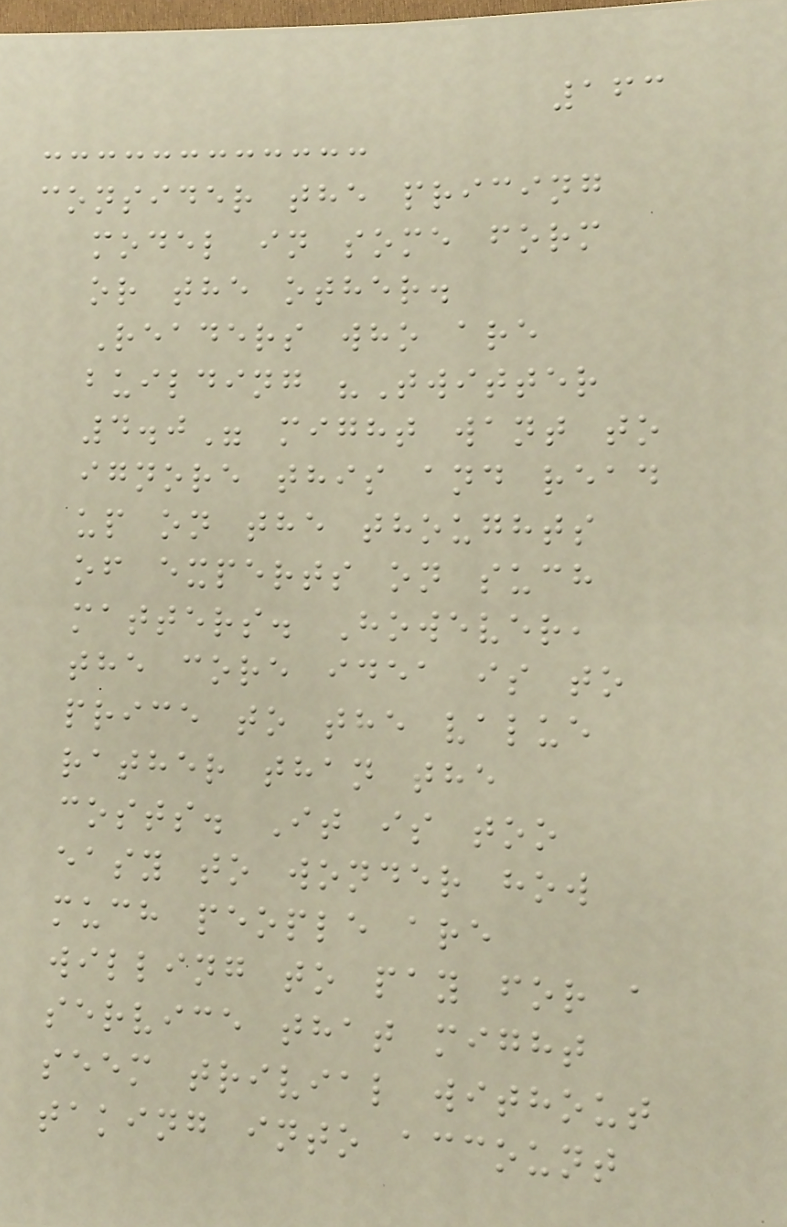163
consider the pricing
model in some form
or the other.
Readers who are
building "Twitter
4.0" might want to
ignore this and read
up on the thoughts
of experts on such
matters. However,
the core idea is to
price to the value
rather than the
costs. It is too
easy to wonder how
much people are
willing to pay for a
service that might
seem trivial without
taking into account
